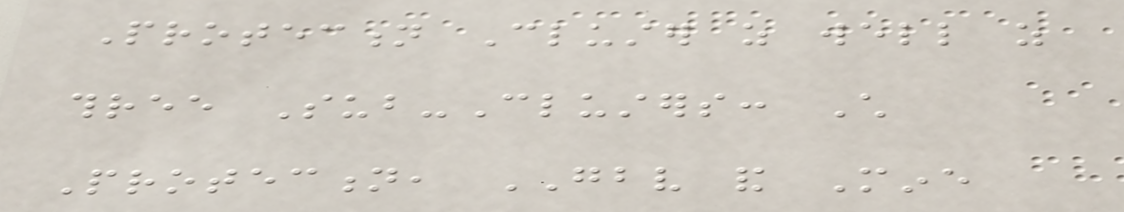Protection Cluster as well as
three Sub-Clusters: Child
Protection, GBV and Mine
